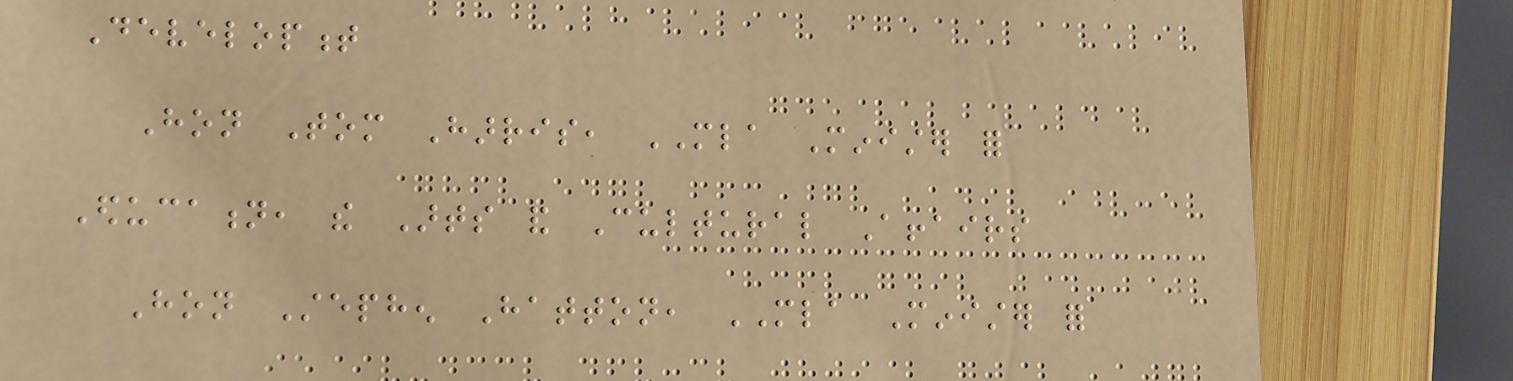Development
Hon Tom Harris, MLA Minister for
Education, the Arts and Cultural Affairs
Hon Stephen Hatton, MLA Minister for
